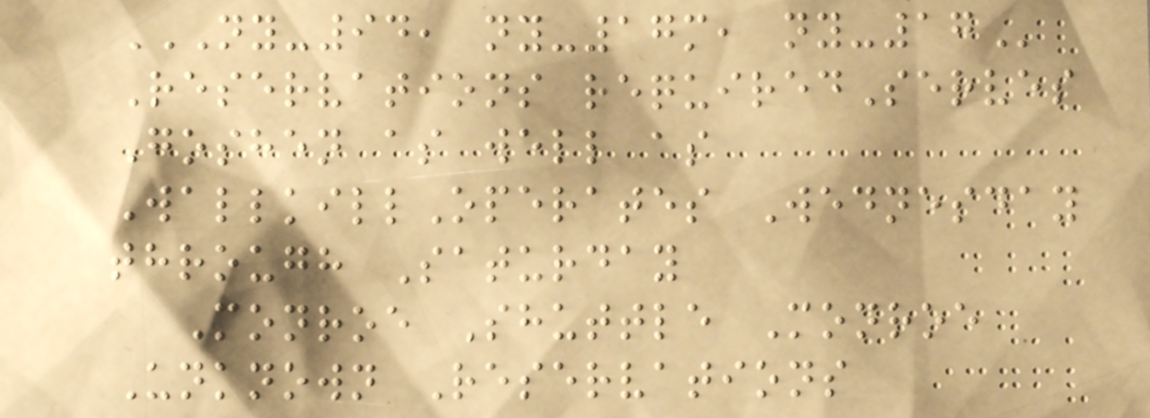NY-94, NY-17M, NY-17
Reservations requiredServes
Goshen as well as
WallkillOperates Wednesday
through Saturday
Monroe Shuttle Monroe
Unknown Reservations
